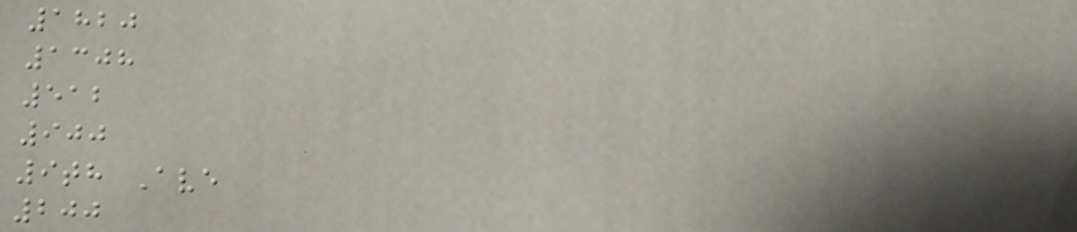1820
1308
512
900
9th Ave
200
